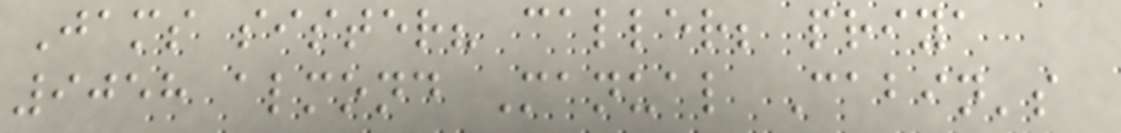Jams sister? caller; priya
9058 almond Manual Cabin's
